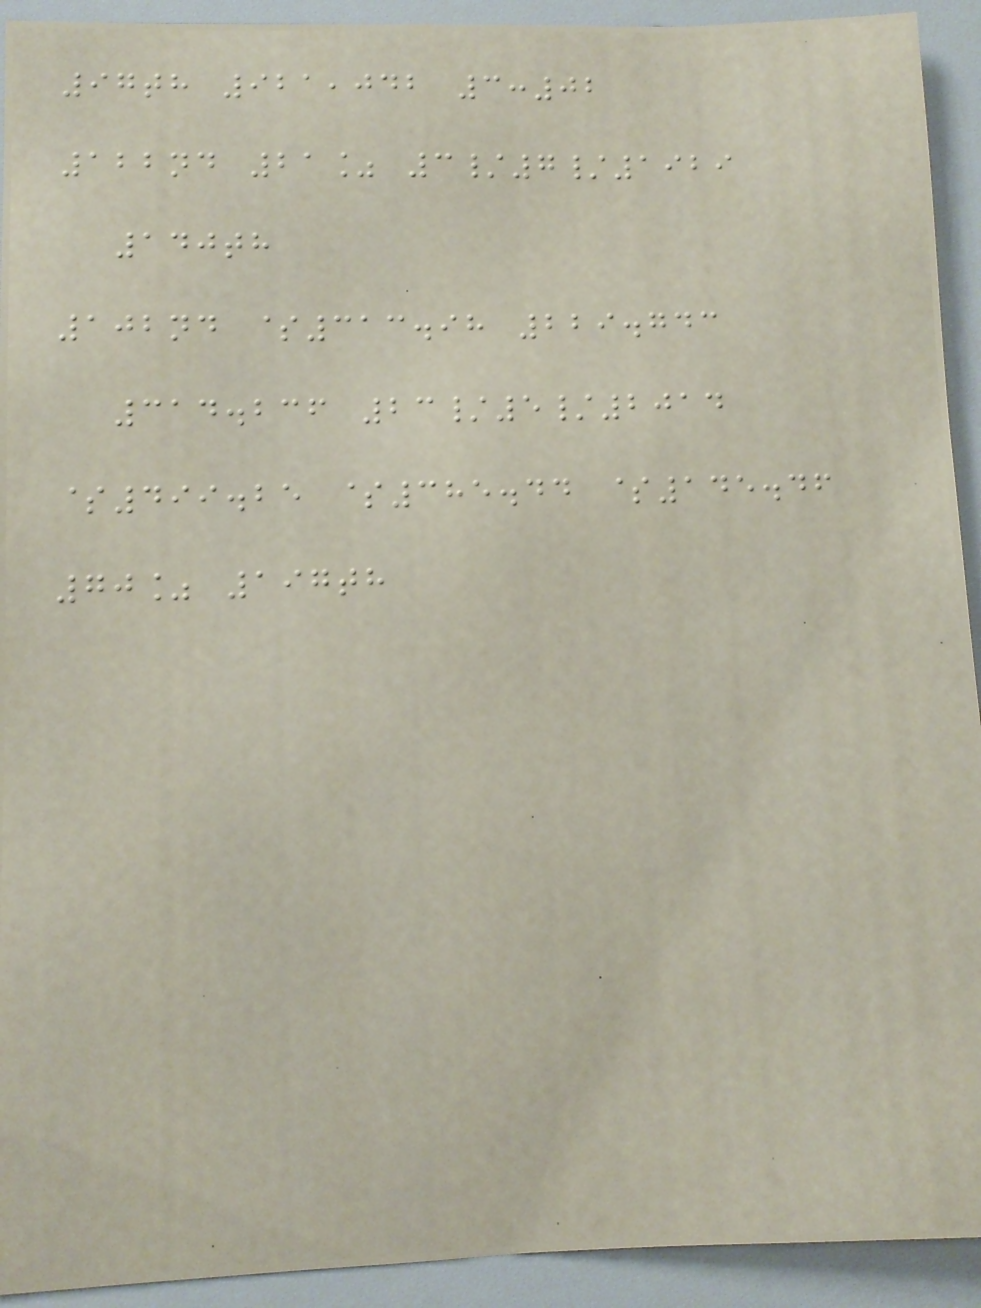97th 921,042 3:02
122nd 21% 3/7/1929
140th
102nd $313.98 229.743
314.236 23/5/2014
$499.25 $385.44 $145.46
70% 197th
